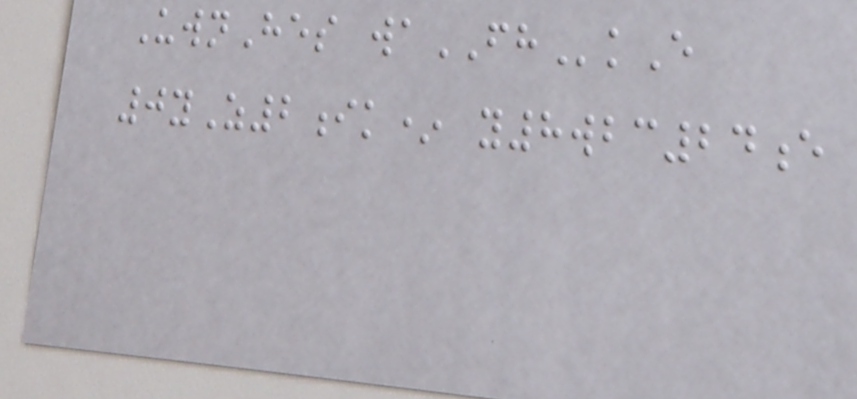UwnHes waFHkE
0yZ2ik* y8wbc24e
